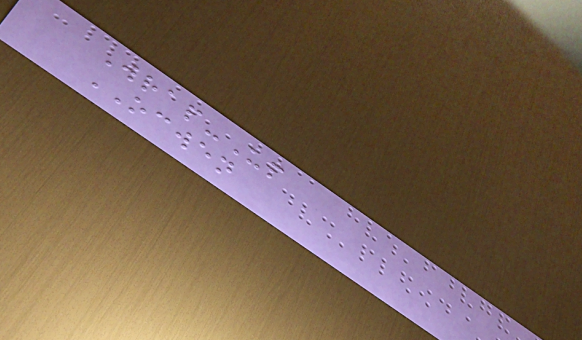Wrap-Up
OCWEN
